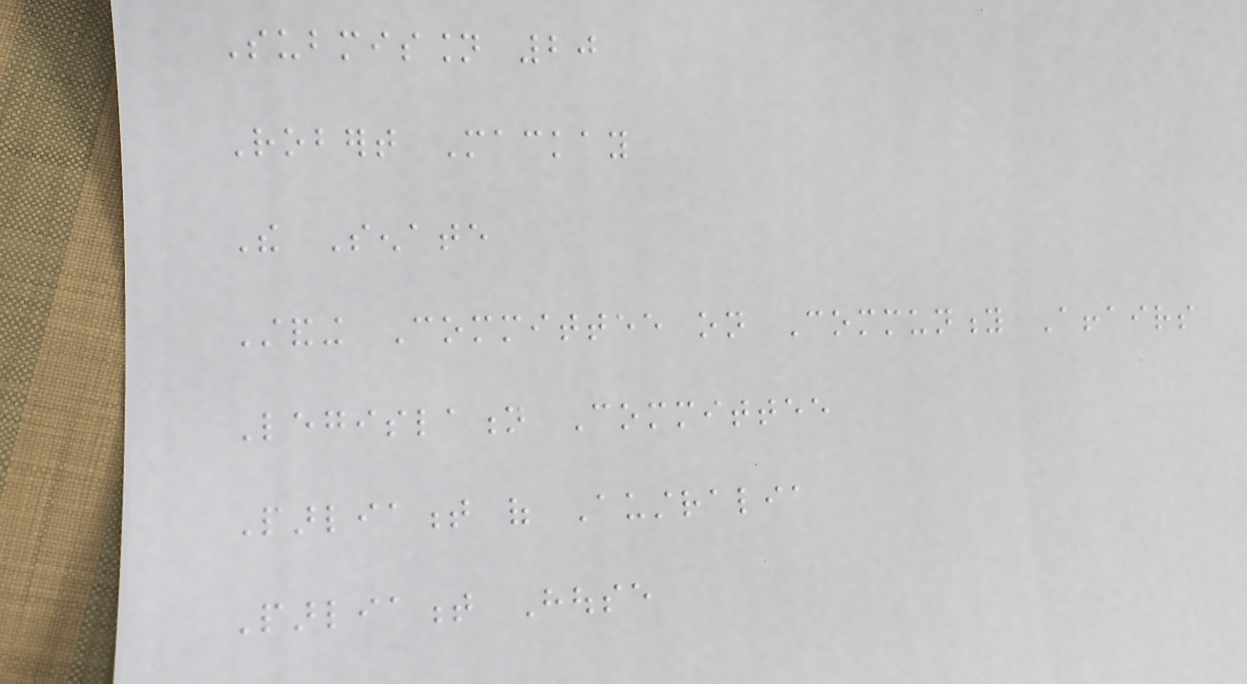Submission 20
Robert Mackay
The Senate
Standing Committee on Community Affairs
Legislation Committee
Parliament of Australia
Parliament House
